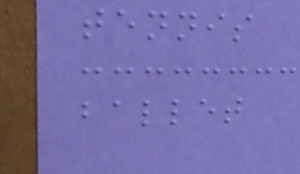tennis
ballet
